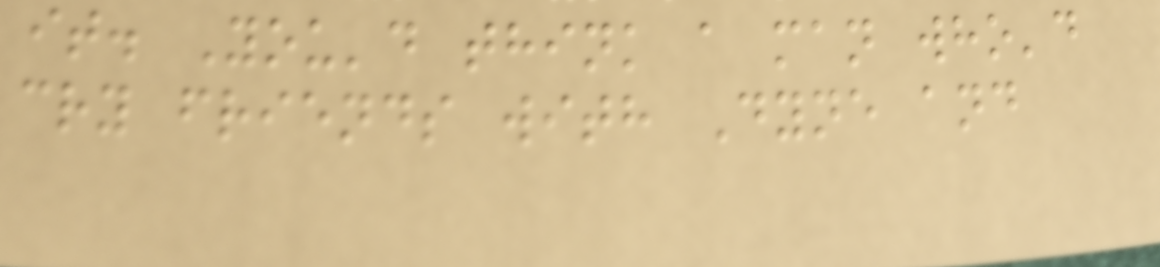it. You'd think a man who'd
cry friends with Dyne and
